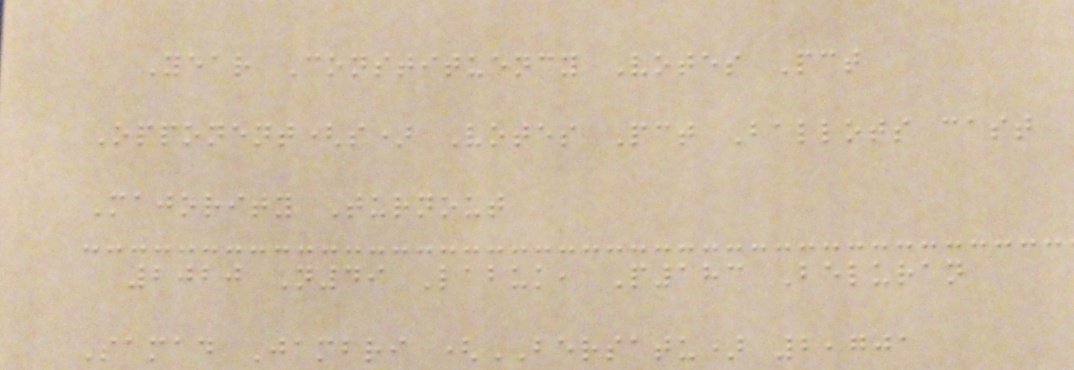Year Constituency Votes Pct
Opponent(s) Votes Pct Ballots cast
Majority Turnout
2020 N49 Labuk, P183 Beluran
Samad Jambri (BERSATU) 2,701
